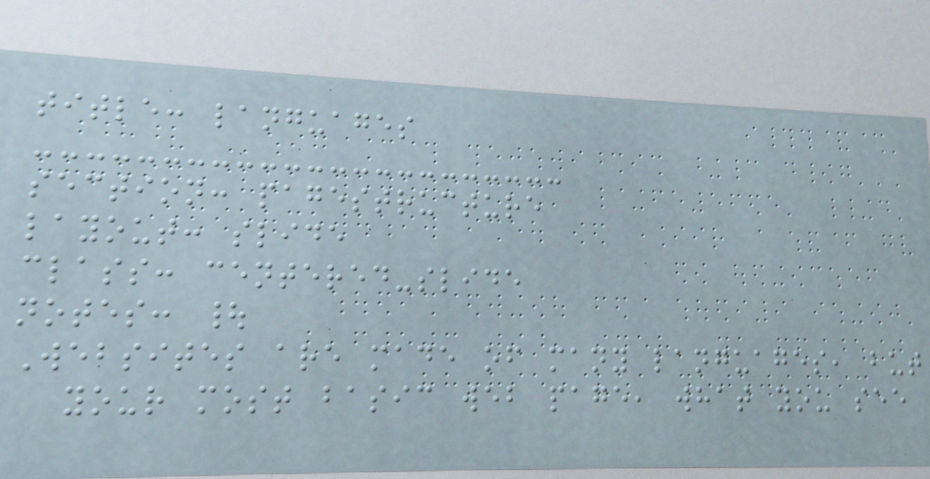title: languages
section: pagestructure
layout: slide
class: centered-slide
notes: |
Websites are made of many languages, but
your most basic web page, what you see
